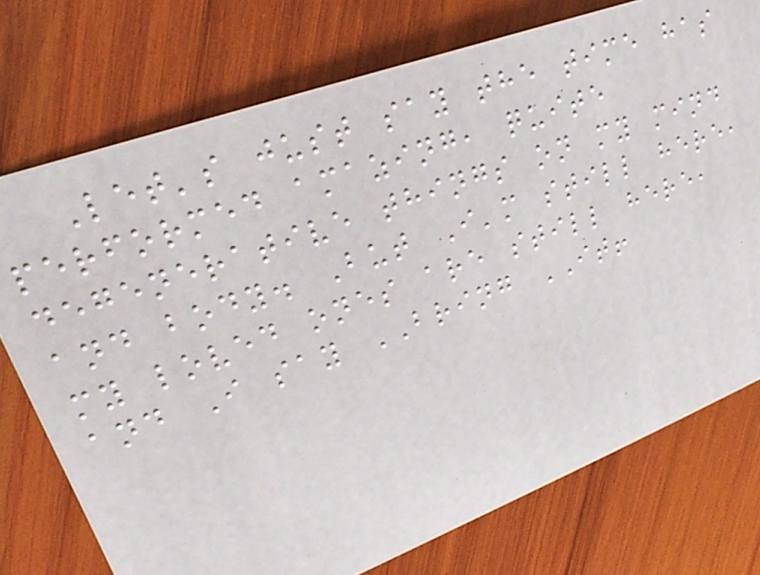Let's just say the time has
performed amazing, quite
degenerative things on my mind
and body. But I'm still here,
my loved ones are still here,
and I say BRING IT!
